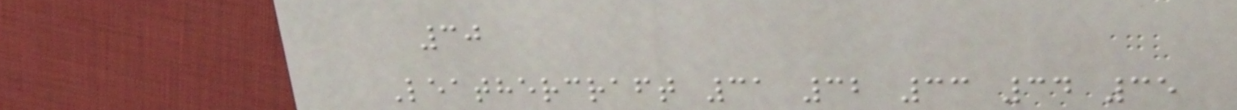30
Leathercraft 31 32 33 34 35
